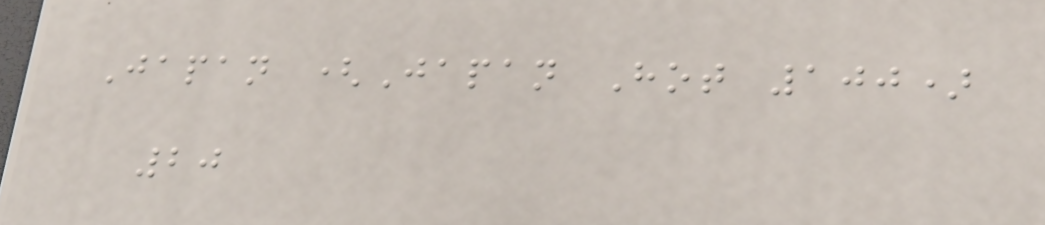Japan (Japan Hot 100)
20
